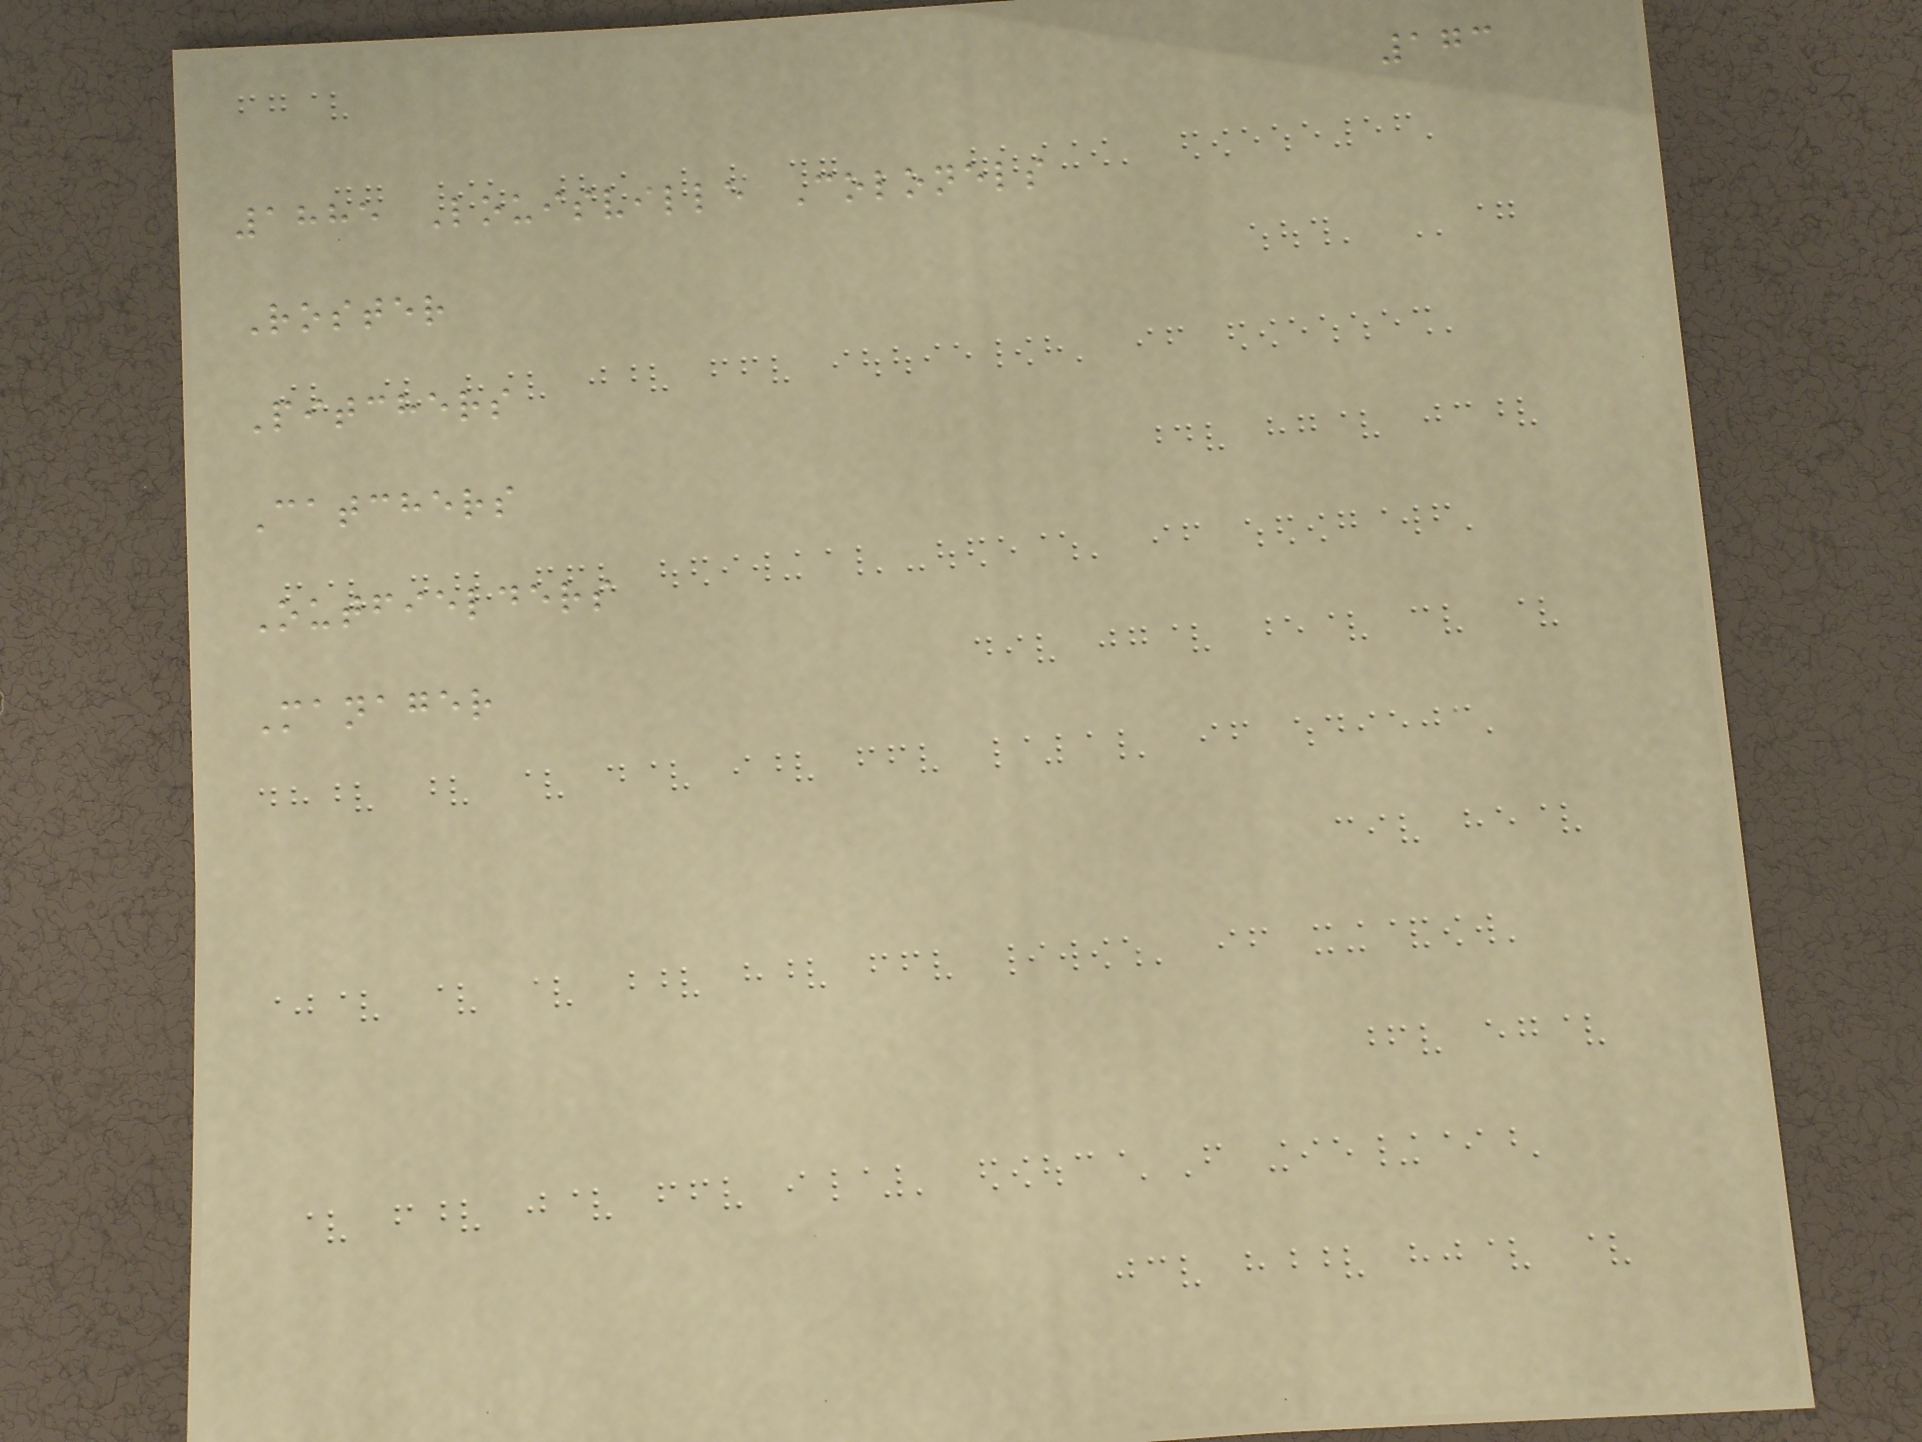173
1885 Louisville Colonels
Roster
Pitchers
Catchers
Outfielders
Manager
